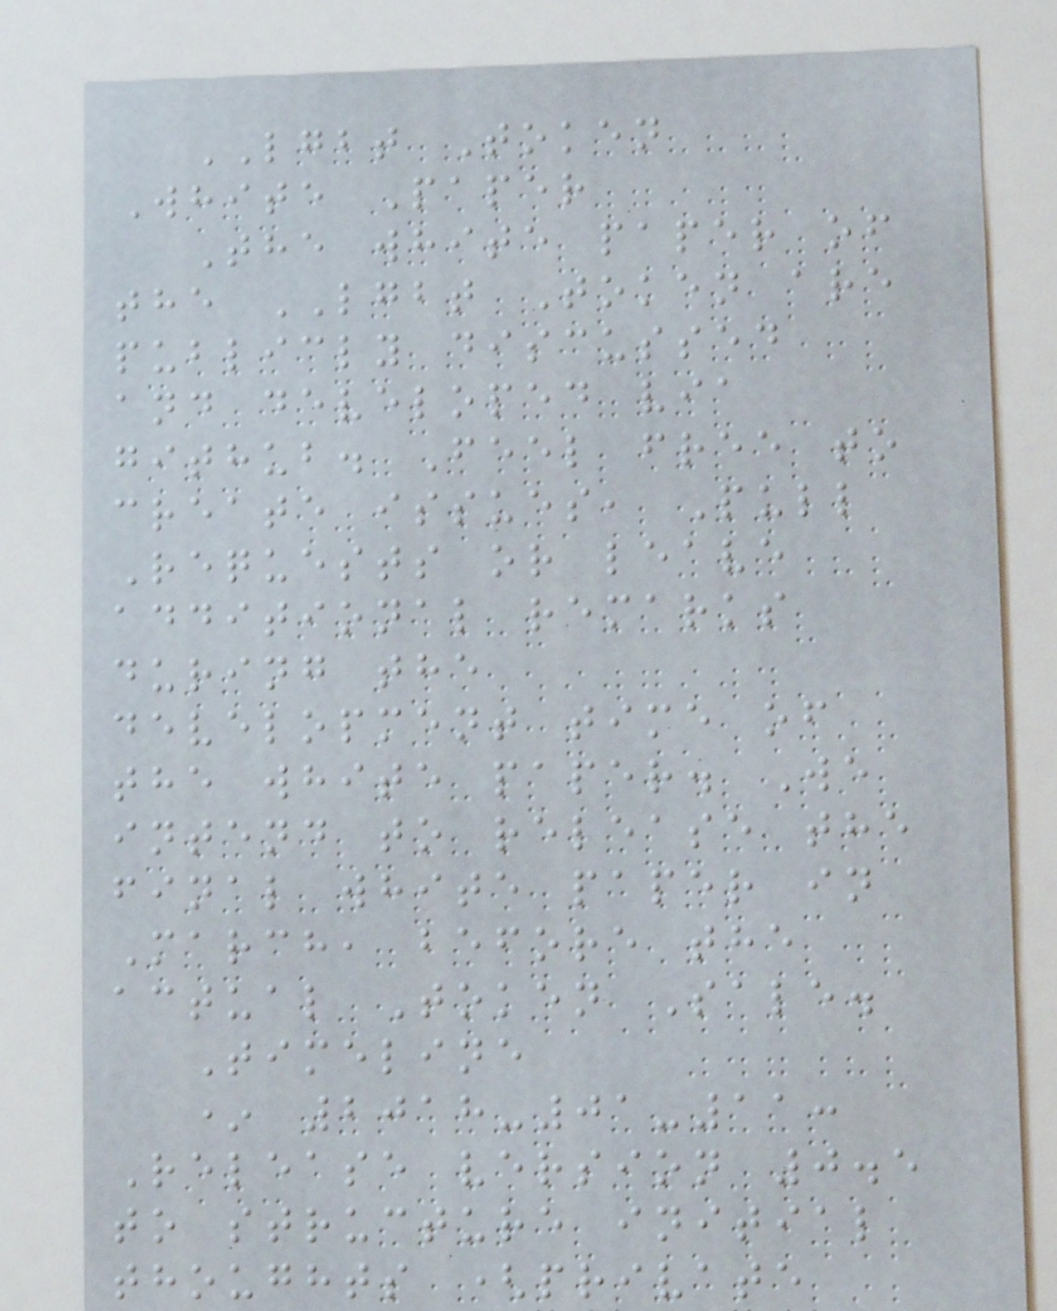LGBT Token
White Paper
The white paper of
the LGBT Token are
publicly discussed
and developed via
github. Feel free to
create issues, Pull
Requests or leave
additional remarks
during the
development time of
the white paper. We
intend to release the
final white paper in
March, before the
actual Token Sale.
Timeline
* 2018-01-11:
Release version 0.5
to structure initial
thoughts (private
